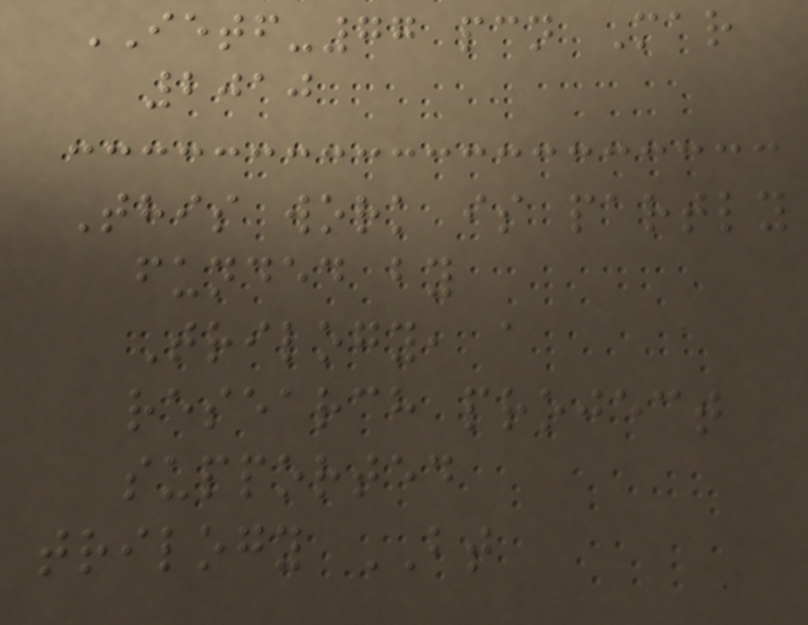IETF-77 pcn Mar
2010
This work is partly
funded by
Trilogy, a
research project
supported
trilogy BT
